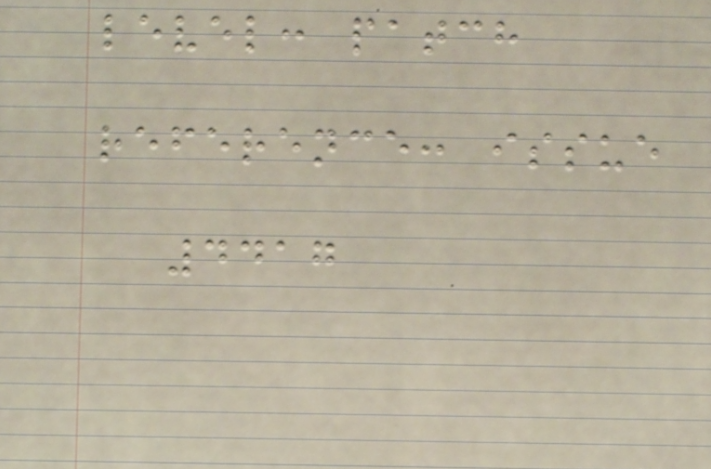level: patch
reference: issue
4417
